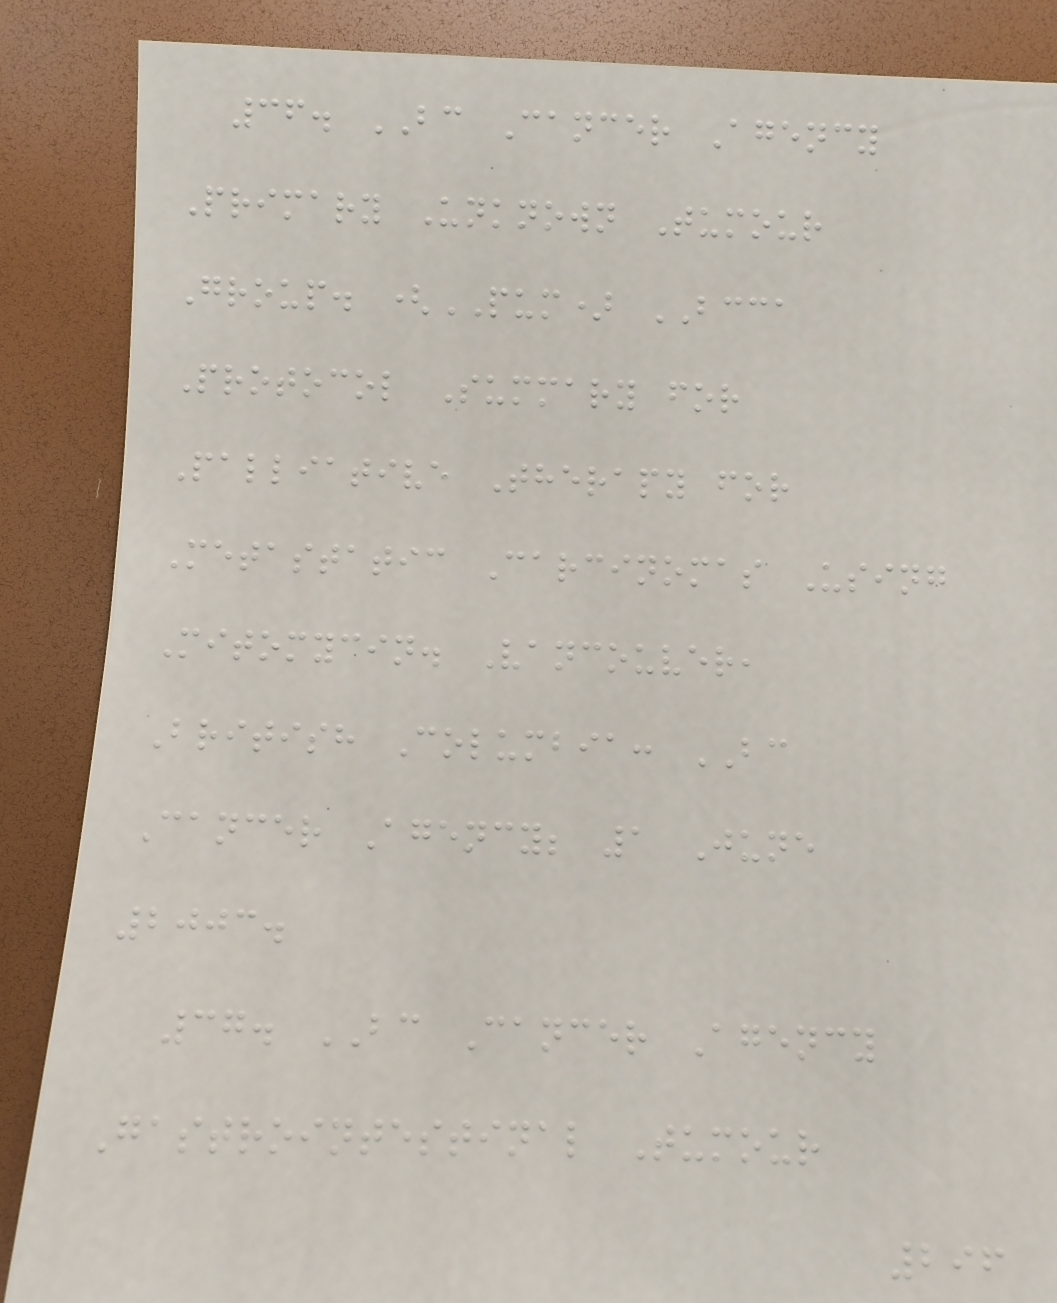36. BC Cancer Agency
Primary Unknown Tumour
Group. (PUM) BCCA
Protocol Summary for
Palliative Therapy for
Metastatic Carcinomas Using
Mitomycin. Vancouver,
British Columbia: BC
Cancer Agency; 1 June
2003.
37. BC Cancer Agency
Gastrointestinal Tumour
296
